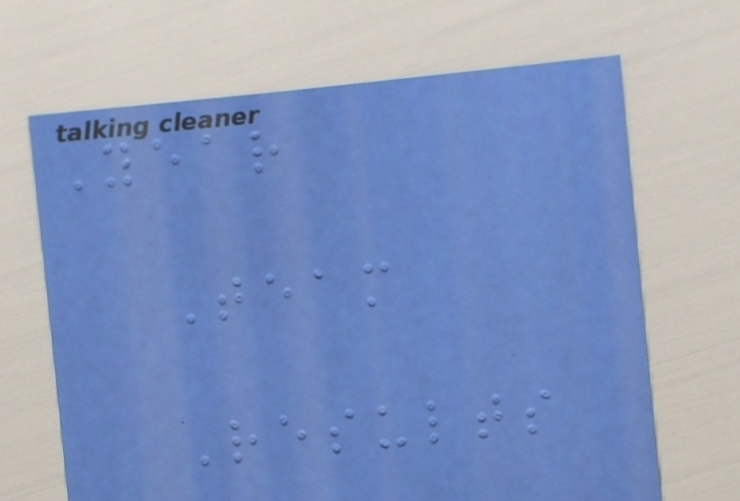Year
Team
Results
